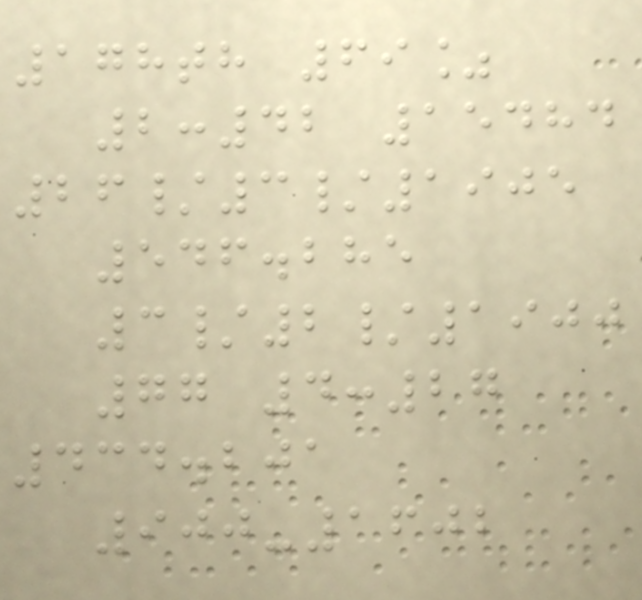178th 69%
2:42 15484
26/3/1905
546.285
3/2/1900
77 4:27
434.201
900-1602
